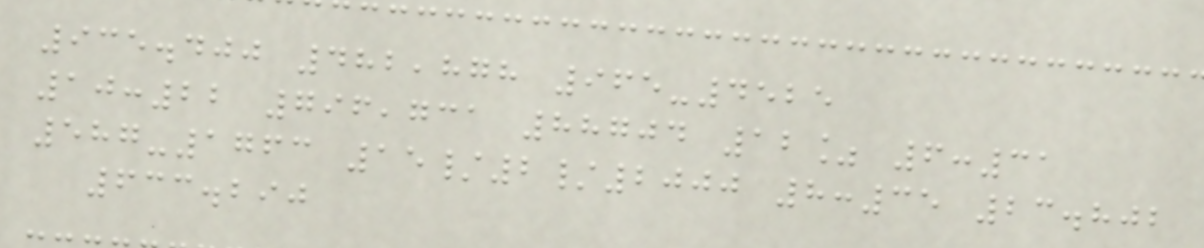935.400 482,878 965-4525
10:22 796,731 88704 12% 6:31
587-1763 15/2/2000 8:35 23.802
633.290
